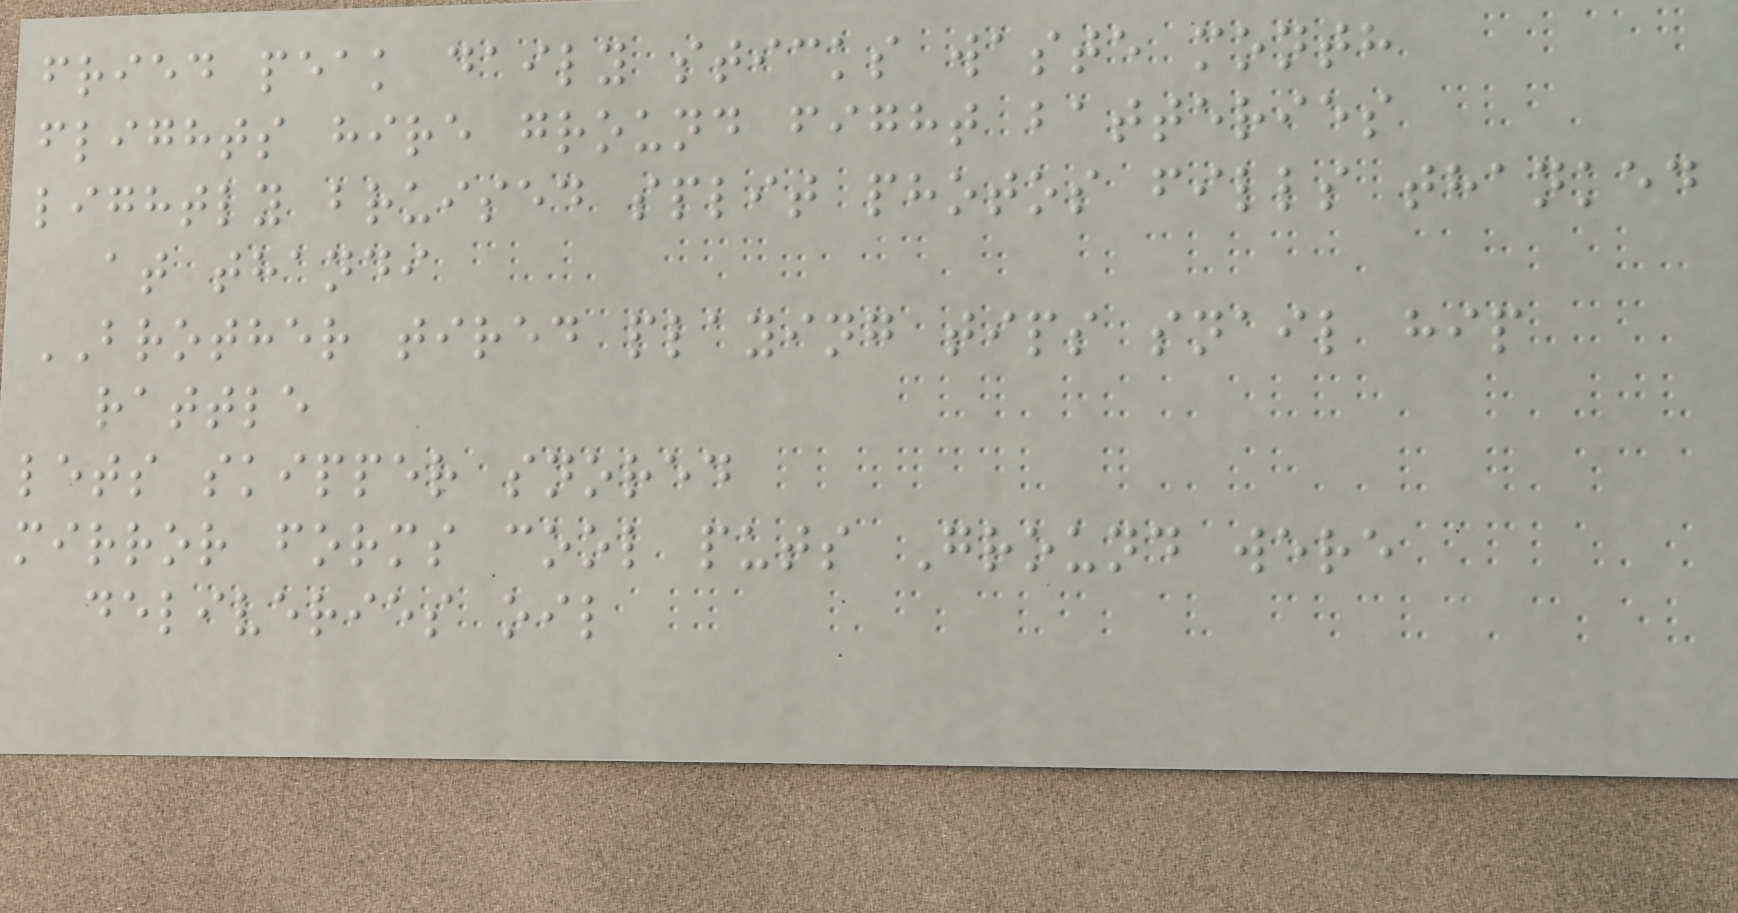fried peak daily sticks waste month
flights hire ground fight batteries
lightly bruised split photos fills thanked
at thandi
BROTHER tired playing tips snail hip
rattle
lets skipper snored
mirror forms cool puts Ground were
deliveries oil
